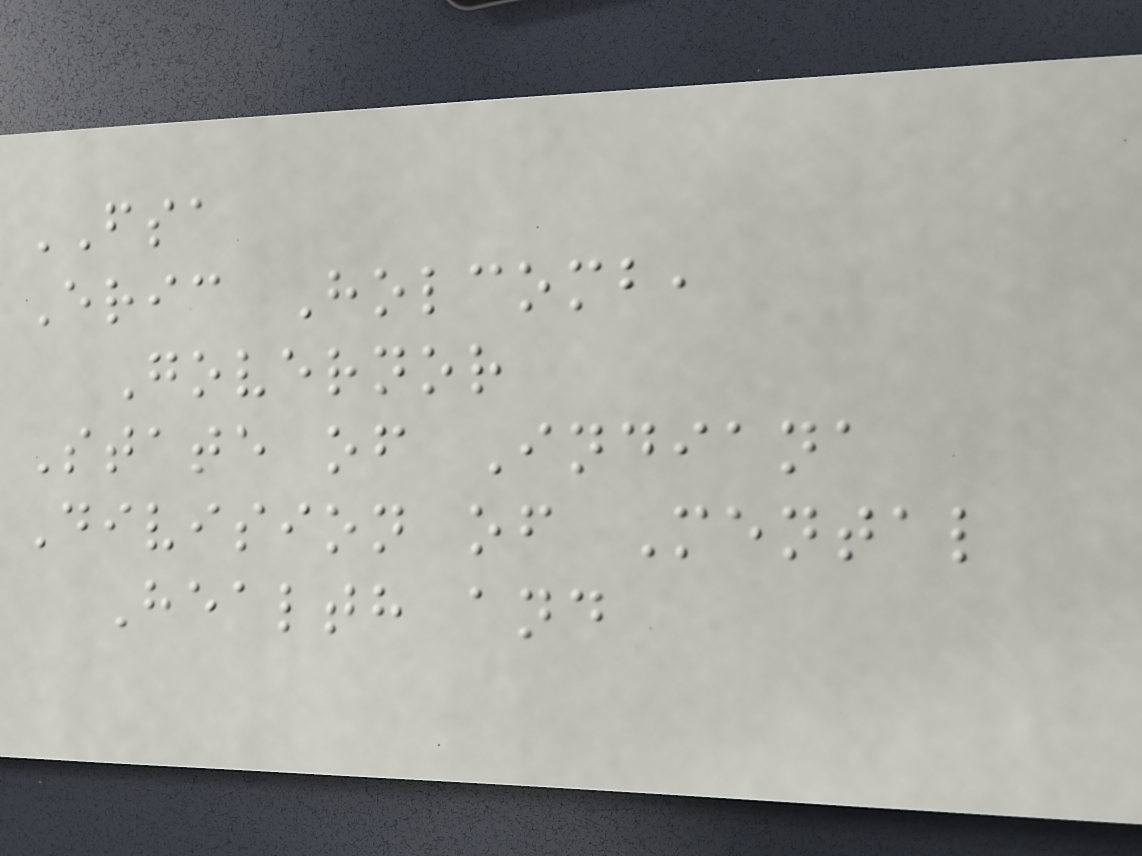FSA
Eric Holcomb,
Governor
State of Indiana
Division of Mental
Health and
